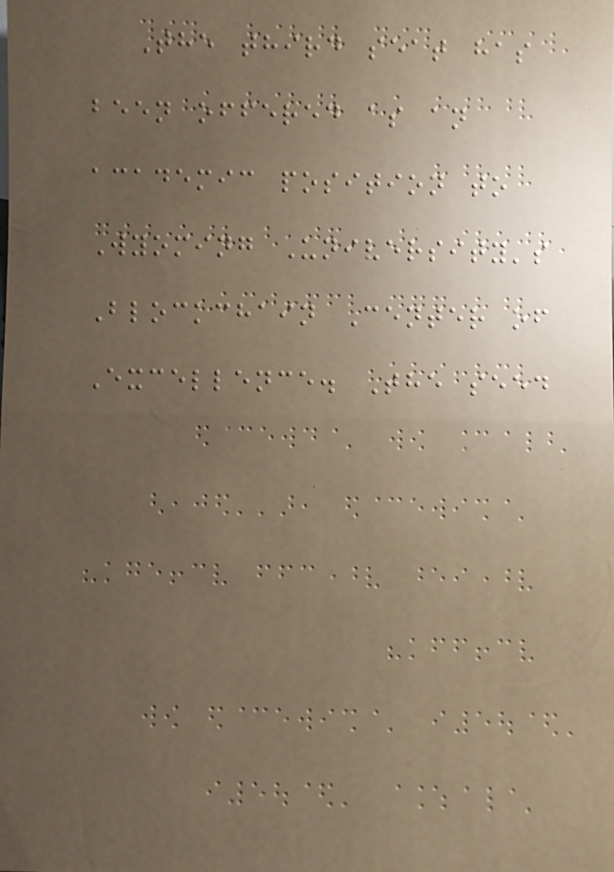The third seat has
been offered as an
academic position to
Wyoming University's
Blockchain Center of
Excellence. The seed
